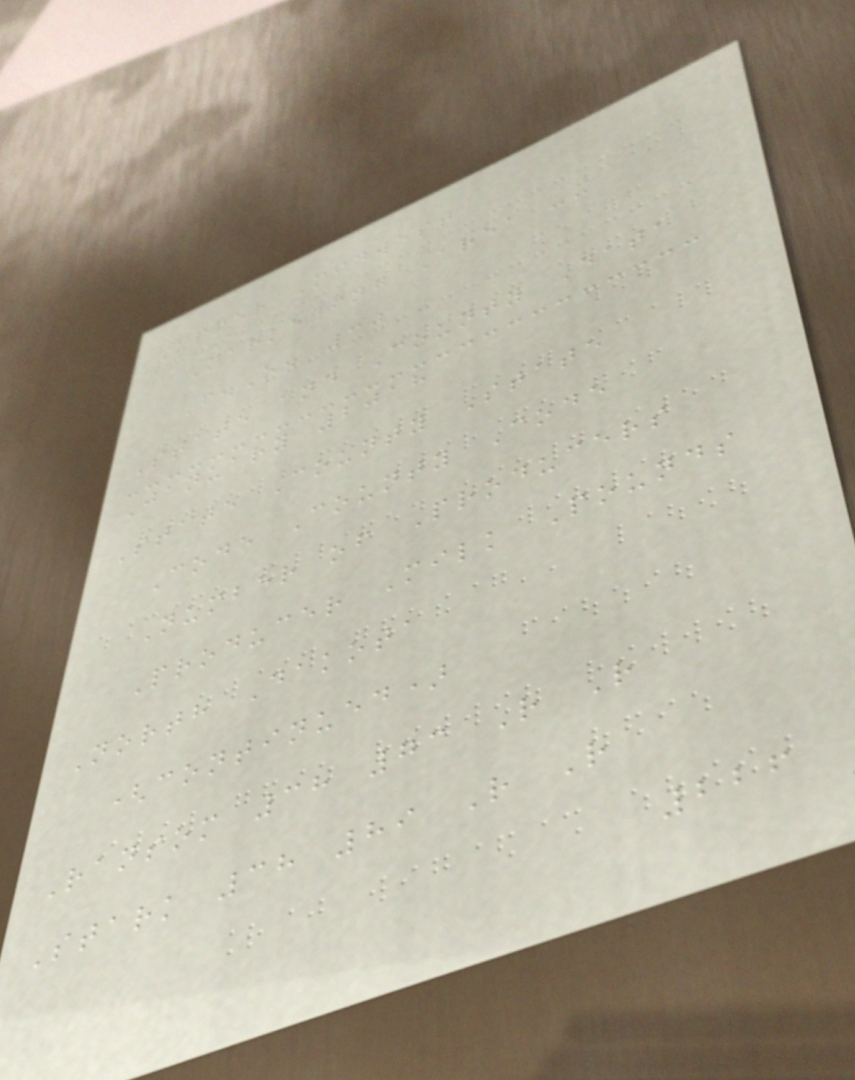Upper Midwest
Marketing Area --
F.O. 30
State and County Data
January 2018
State County State
Code County Code
Number of Producers
Producer Milk Pounds
North Dakota
(continued)
Ransom 38 73 R R
Stark 38 89 R R
226
